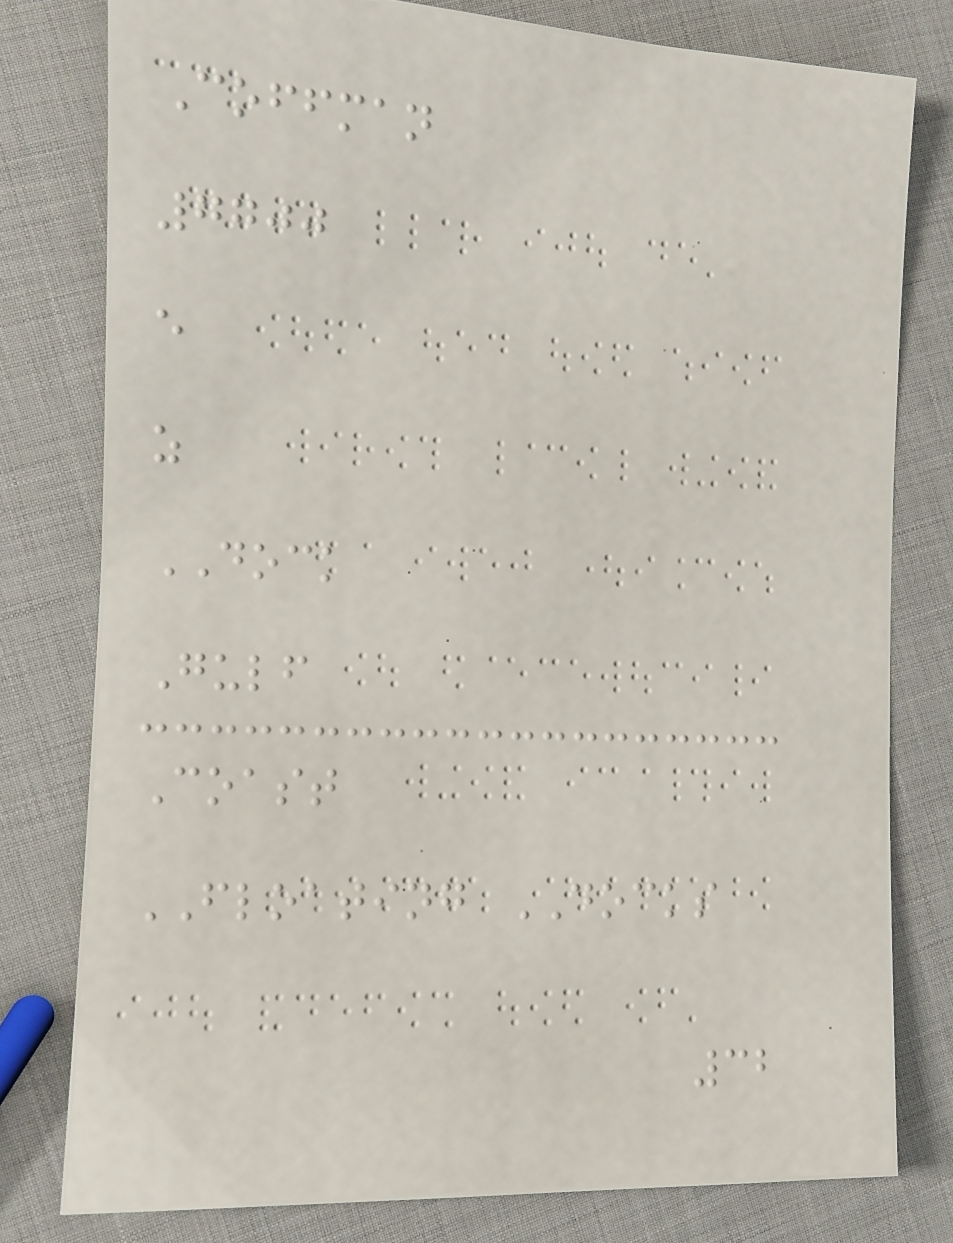Coffman
7700
e
z
DOCK
Gulf
Coast
FLOATING DOCKS
32
